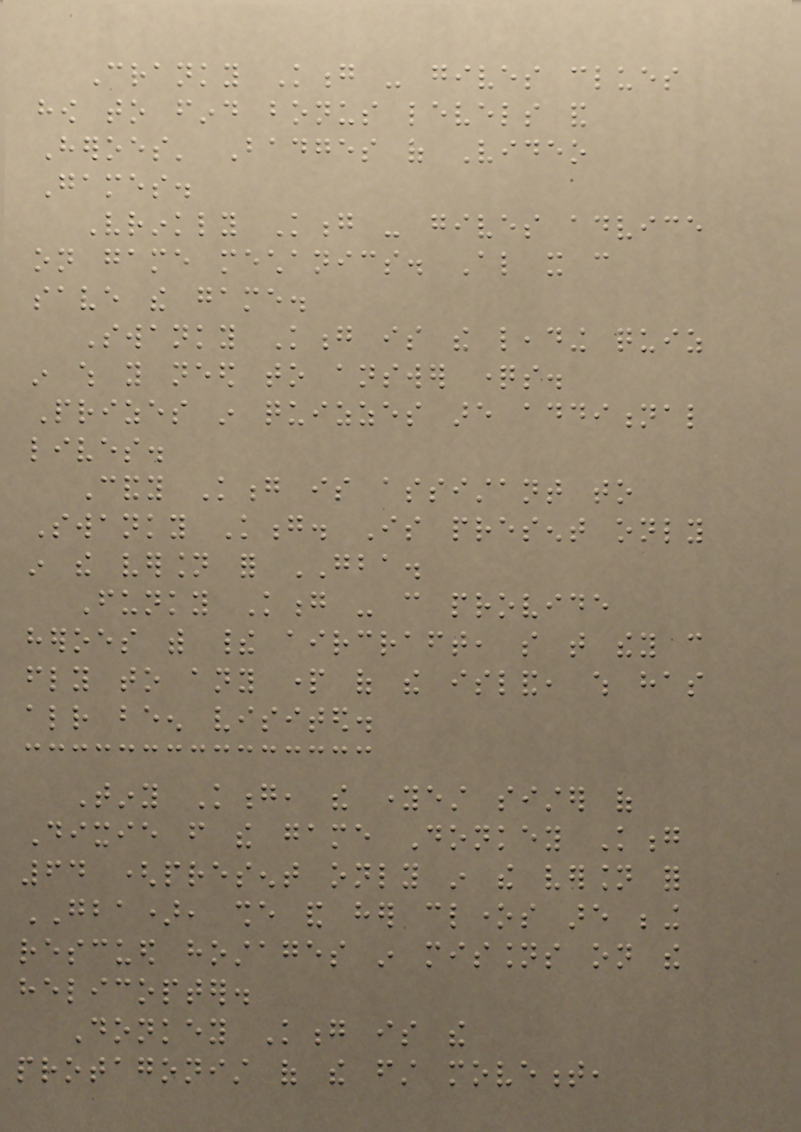Cranky Kong - gives clues
how to find bonus levels and
Heroes' Badges of Video
Games.
Vrinkly Kong - gives advice
on game mechanics. Also it can
save the game.
Swanky Kong is the leading quiz
in which you need to answer questions.
Prizes in quizzes are additional
lives.
Candy Kong is assistant to
Swanky Kong. Is present only
in the version for GBA.
Funky Kong - can provide
heroes with their aircraft, so that they can
fly to any part of the island, which has
already been visited.
Tiny Kong, the youngest sister of
Dixie from the game Donkey Kong
64 (present only in the version for
GBA), she and her clones are being
rescued hostages in missions on the
helicopter.
Donkey Kong is the
protagonist of the first movement,
